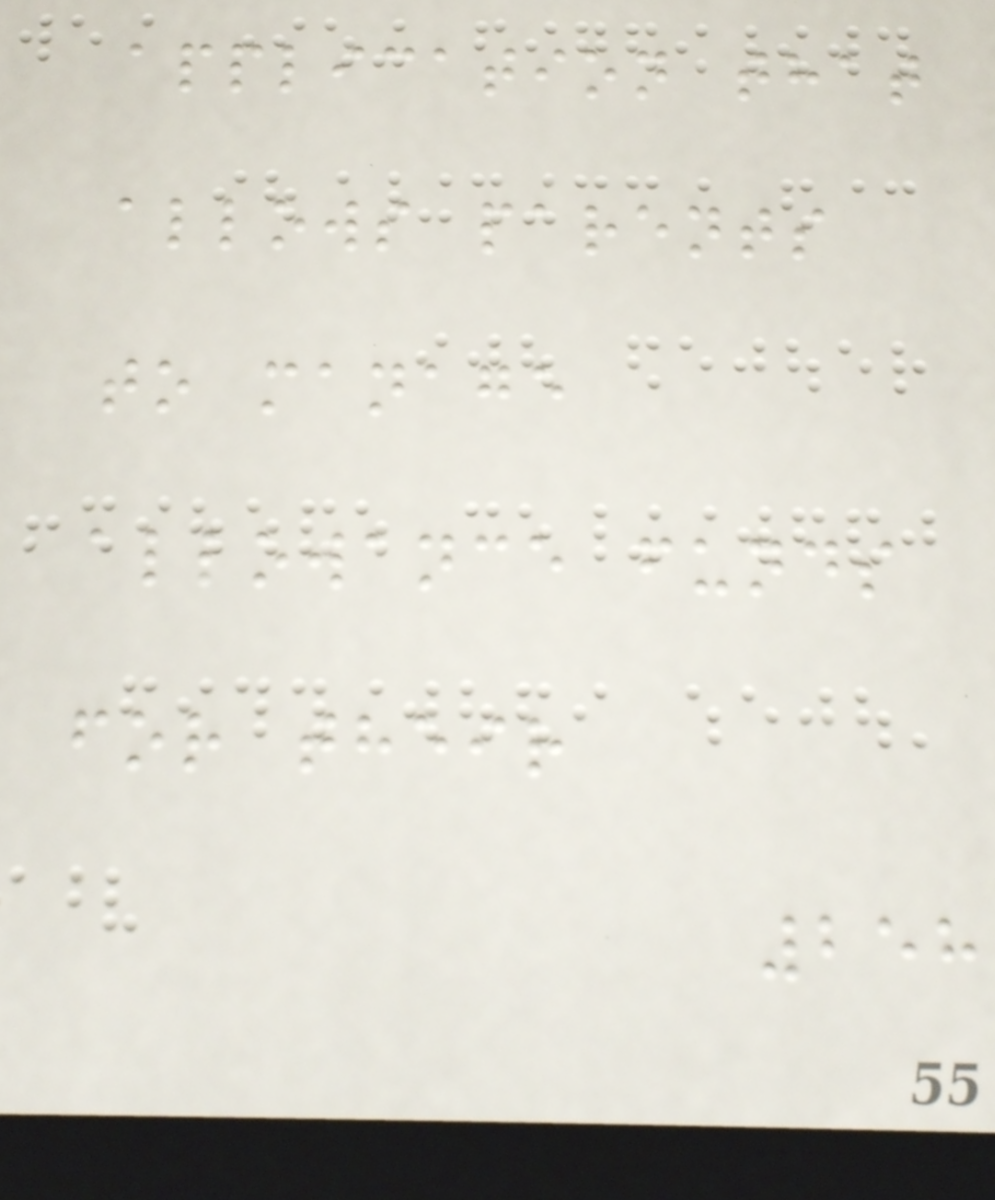application that
allows parents
to manage
allowance funds
for their
258
